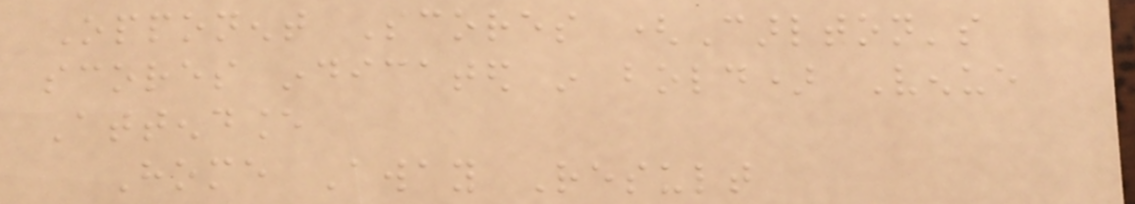Opponent Scores (Carlton's
scores indicated in bold) Venue
Attendance
Home Away Result
